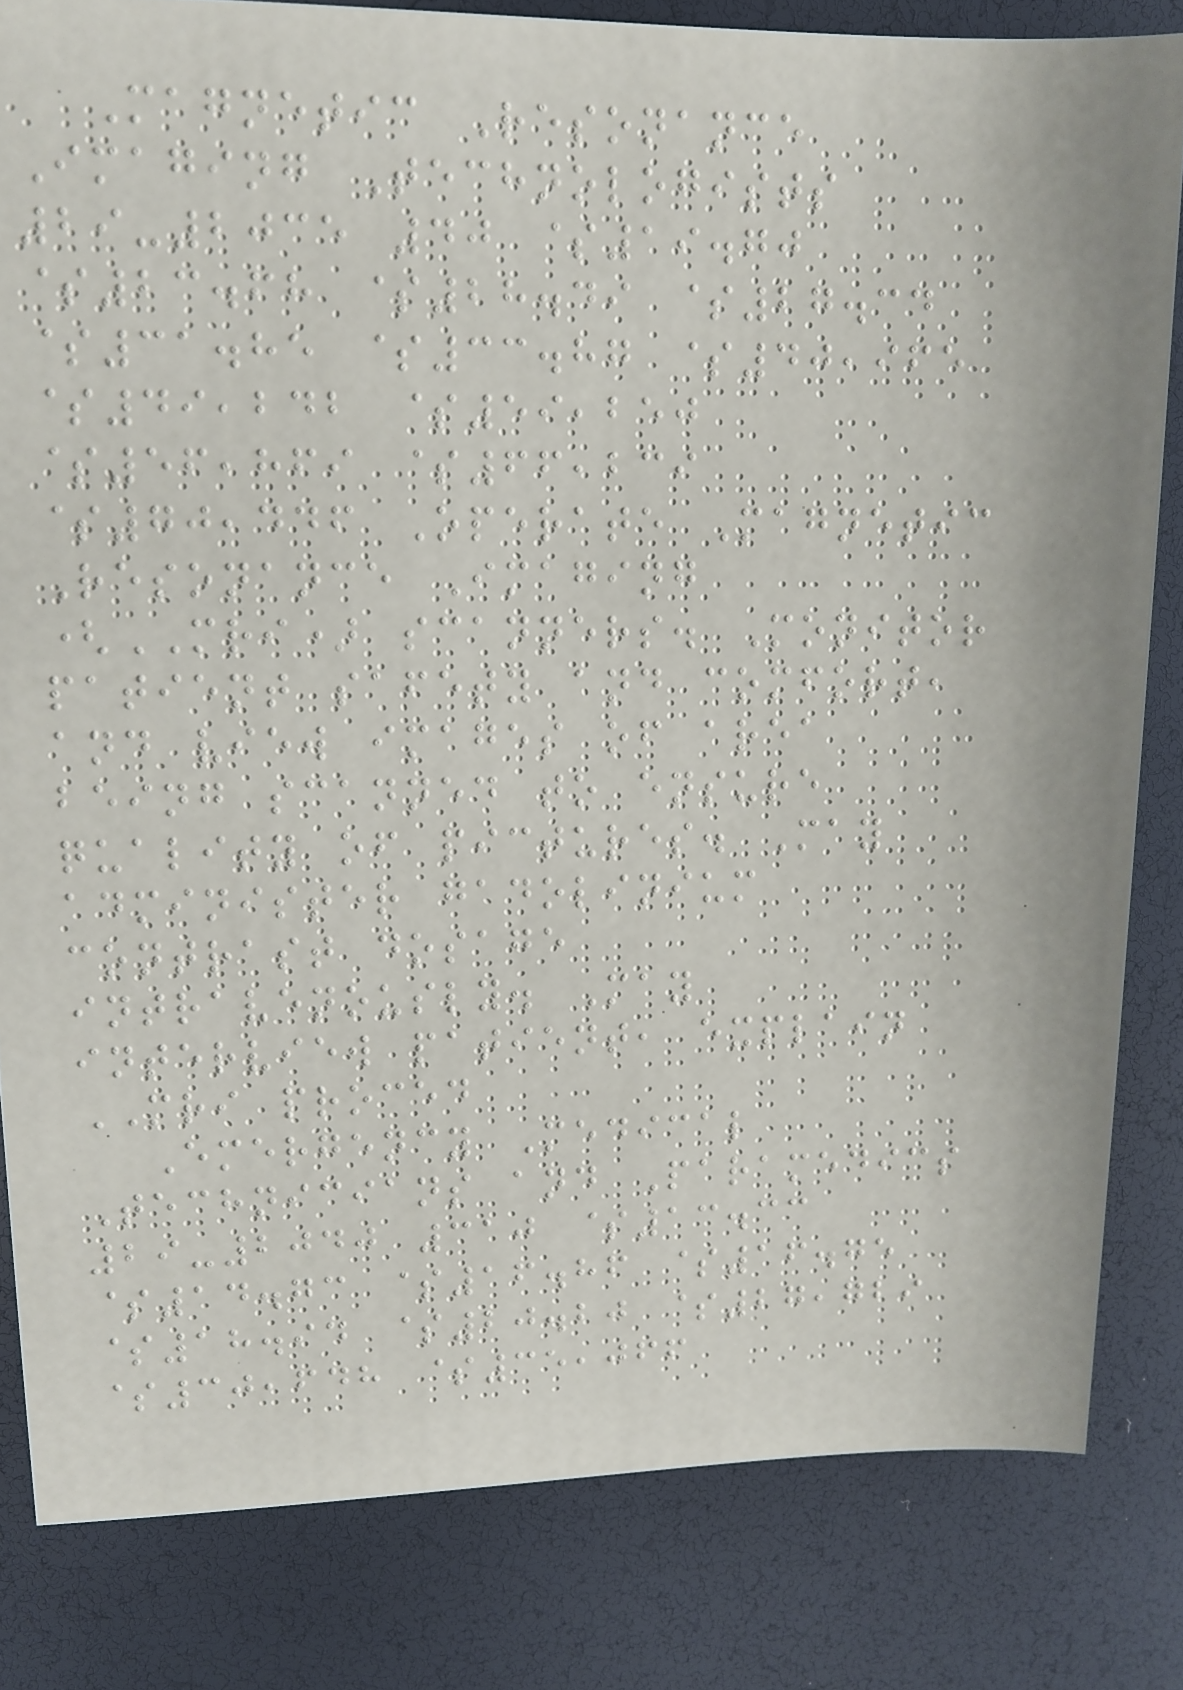Magnetic Resonance
Imaging Technologists
29-2035 40 $19.70
$23.68 $28.49 $27.34
$31.85 $33.87 $40,965
$49,242 $59,250
$56,869 $66,239
$70,446 Operate Magnetic
Resonance Imaging
(MRI) scanners. Monitor
patient safety and comfort,
and view images of area
being scanned to ensure
quality of pictures. May
administer gadolinium
contrast dosage
intravenously. May
interview patient, explain
MRI proced
Emergency Medical
Technicians and Paramedics
29-2040 310 $13.33
$14.73 $16.86 $16.75
$18.94 $20.20 $27,729
$30,648 $35,066
